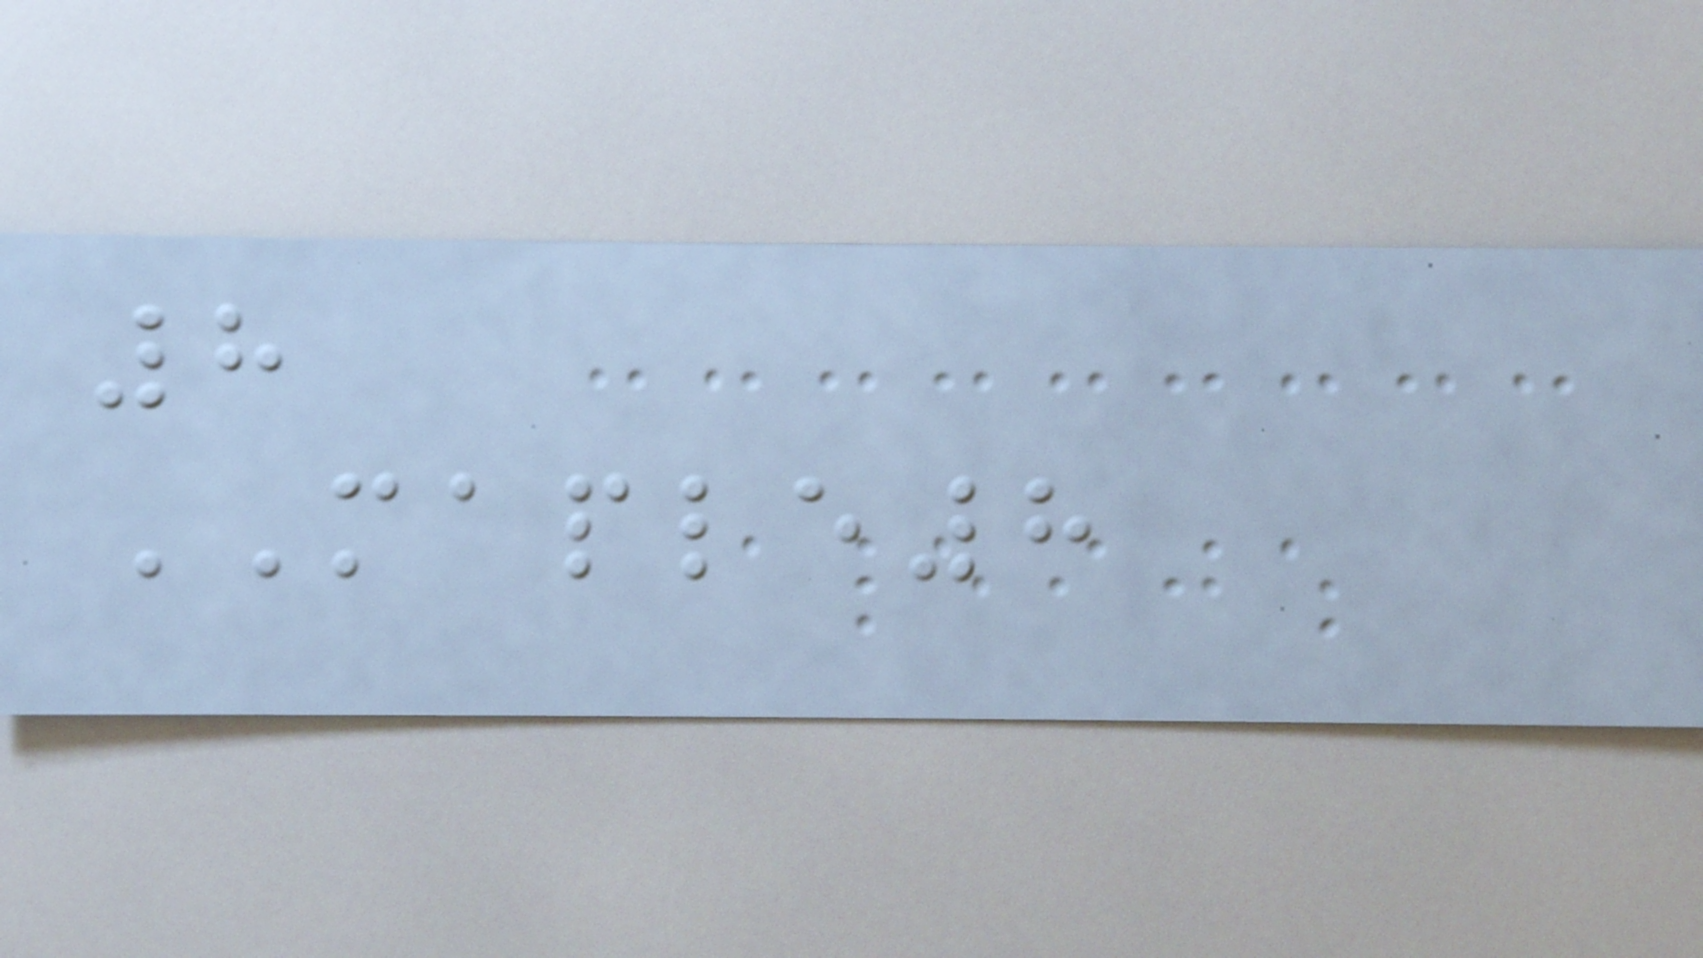8
MAPLE8
